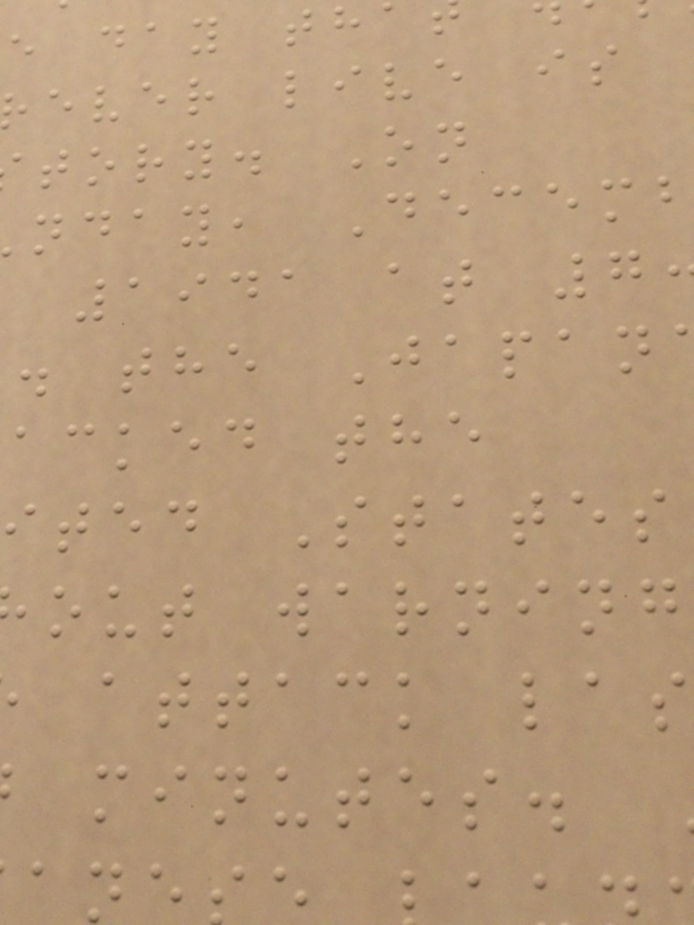e day th
ever live is
tory. On
nday, Decemb
1941 at 7
. the Japan
acked the
ited States
out warning
attack las
minutes.
